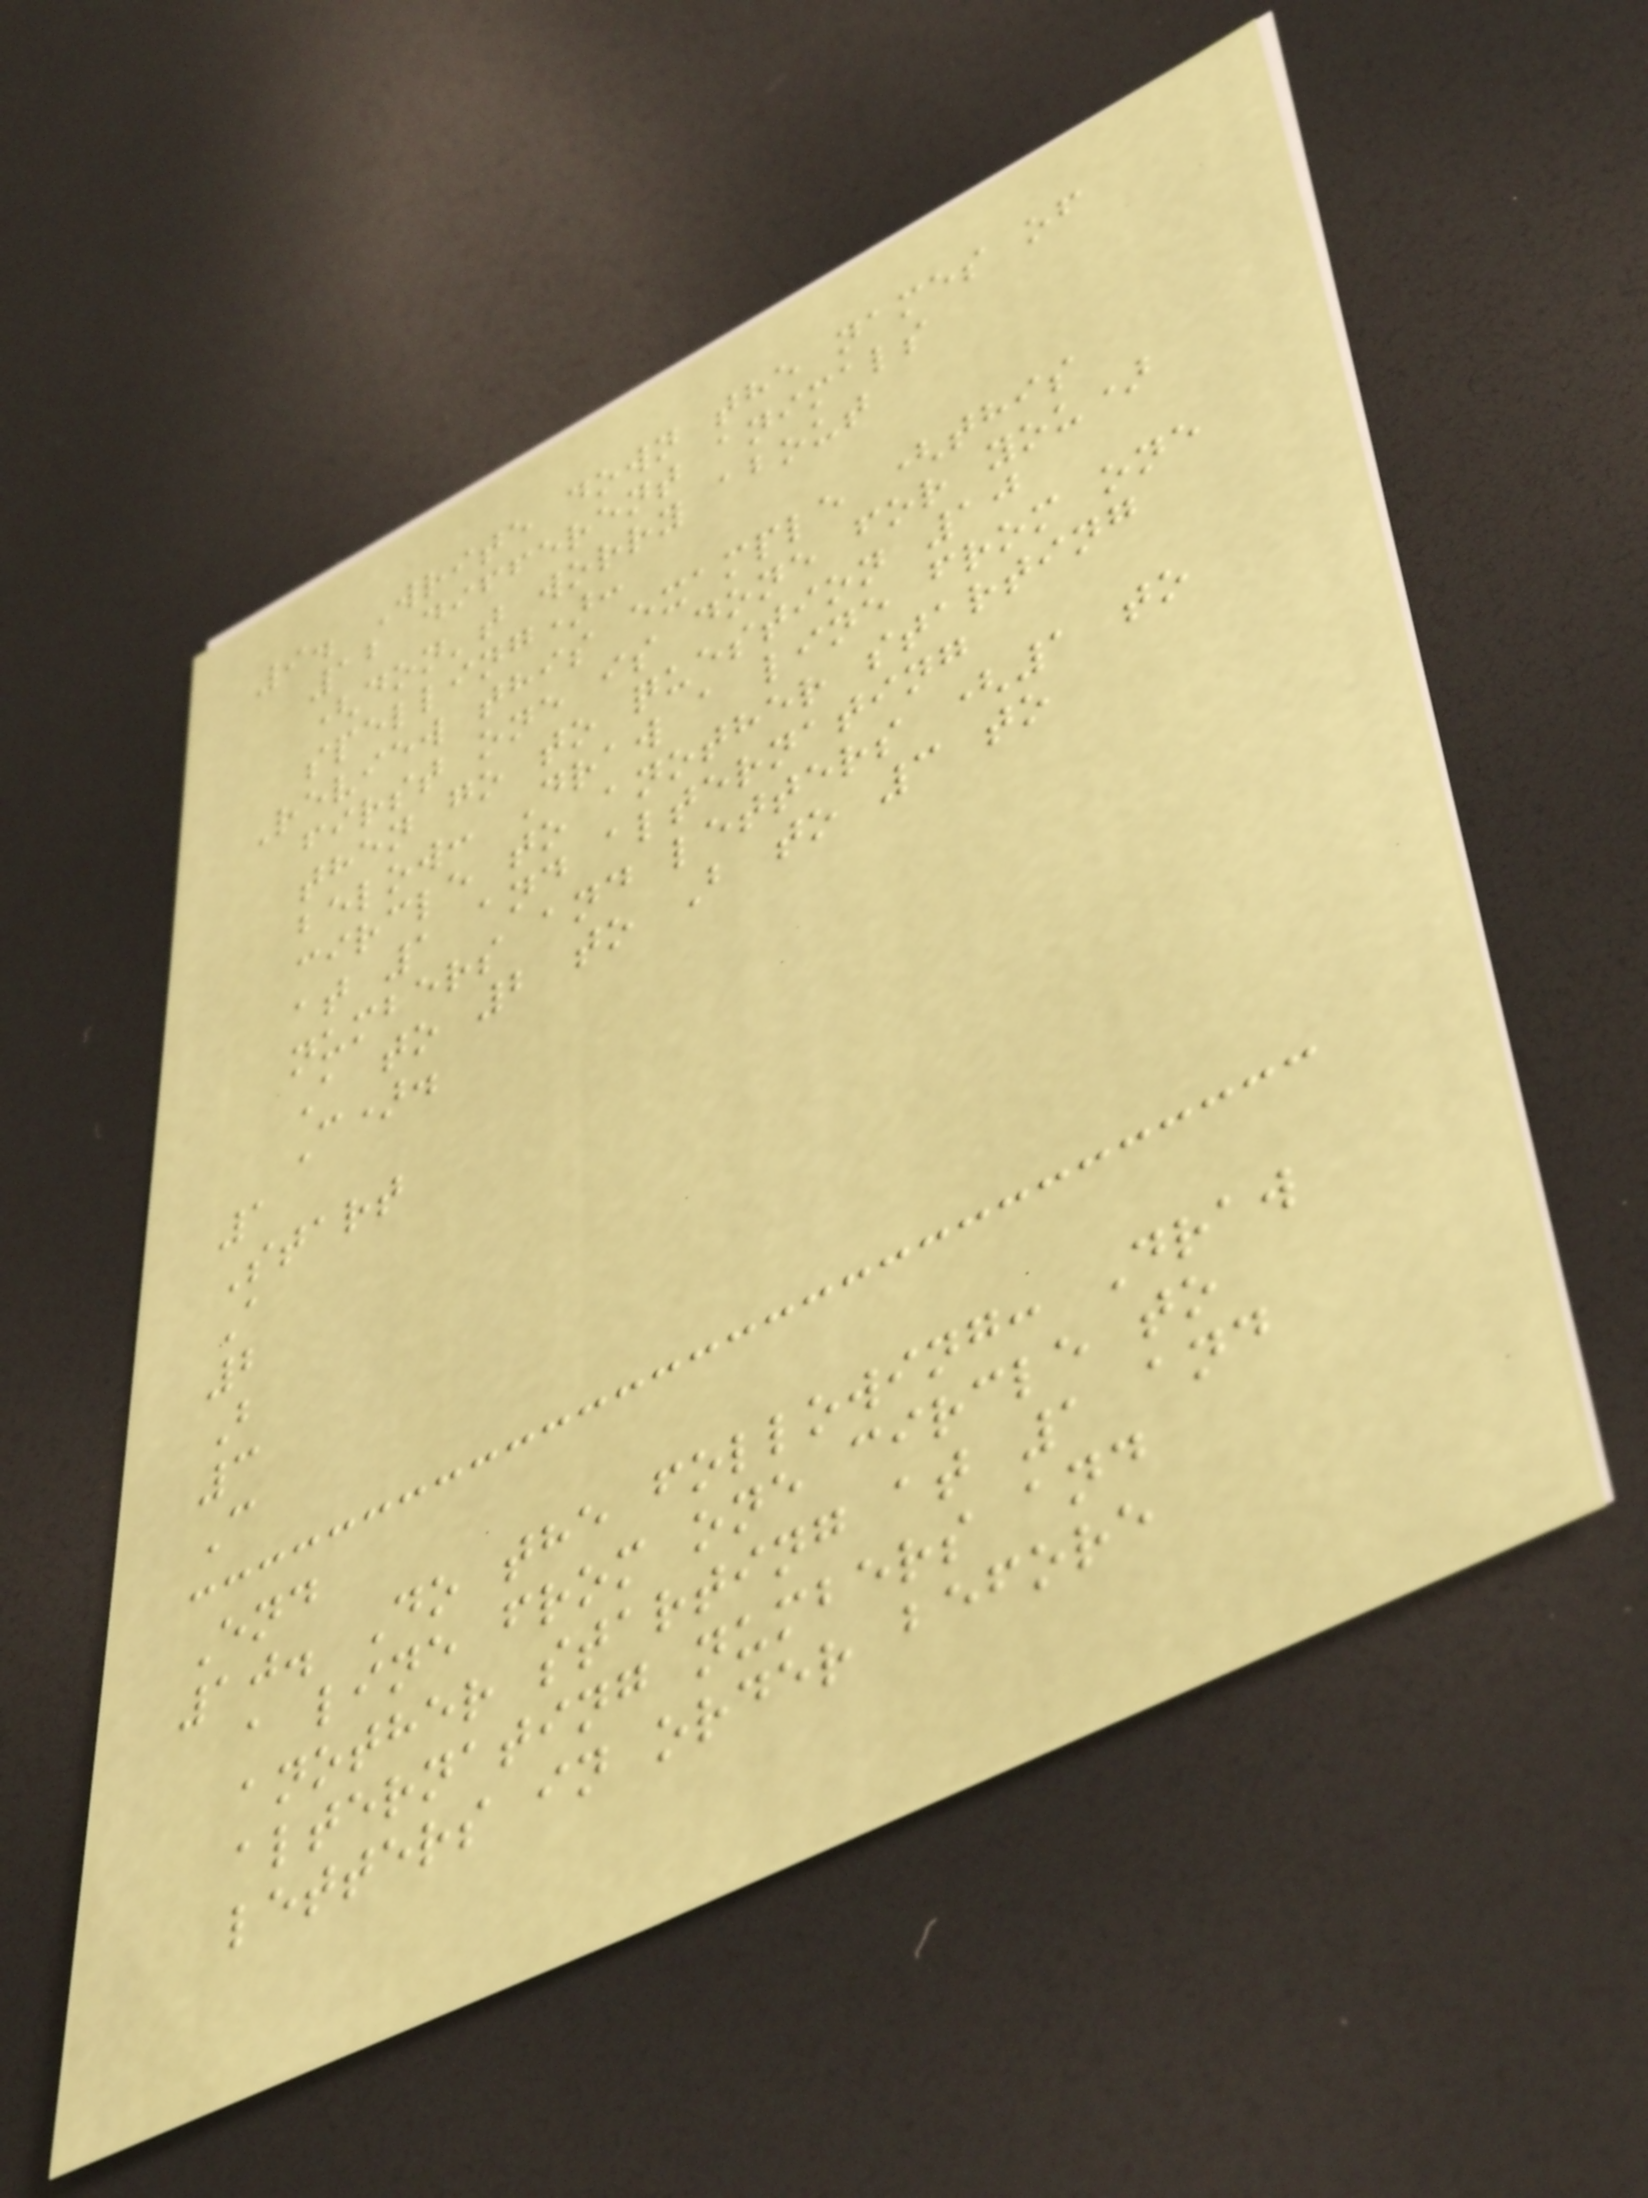9. Write down the names of
12 different animals
(don't worry about
spelling):
Review this example (this
first one is done for you)
then go to question 10
below: Draw a line from one
circle to another starting
at 1 and alternating
numbers and letters (1 to
A to 2 to B to 3 to
C).
1
Start
A
2
B
3
C
End
10. Do the following: Draw
a line from one circle to
another starting at 1 and
alternating numbers and
letters in order before
